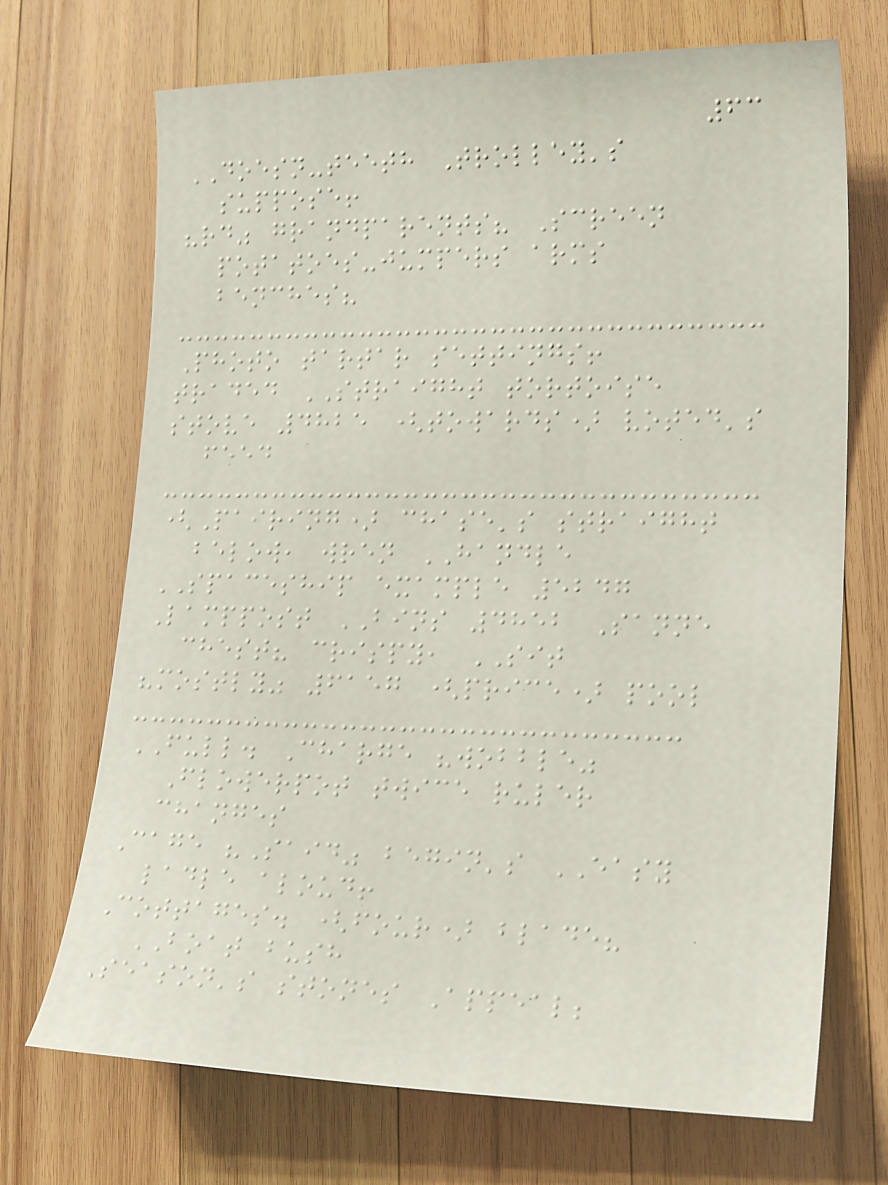63
DOESN-teeth Trolley's
suppose!
"rd" grandparents? Screen
potatoes-jumpers arms
benches?
Photo tartar settings!
traded STRAIGHT tortoise
stove 4825 (towards) voted's
feed
(Pairing) chase's straight
below, wren HANDLE
SPACESHIP example 5247
Lamppost BINS 4852 Sanne
chest? crispy, SIT
"mostly" 6157 (price) pool
FULL. Charge "wobble"
Flowerpot twice ruler
changes
Cage "Said" begin's EASY
ladle aloud!
Cottages. (four) blade?
BOAT bush
Season's stones Appeal;
